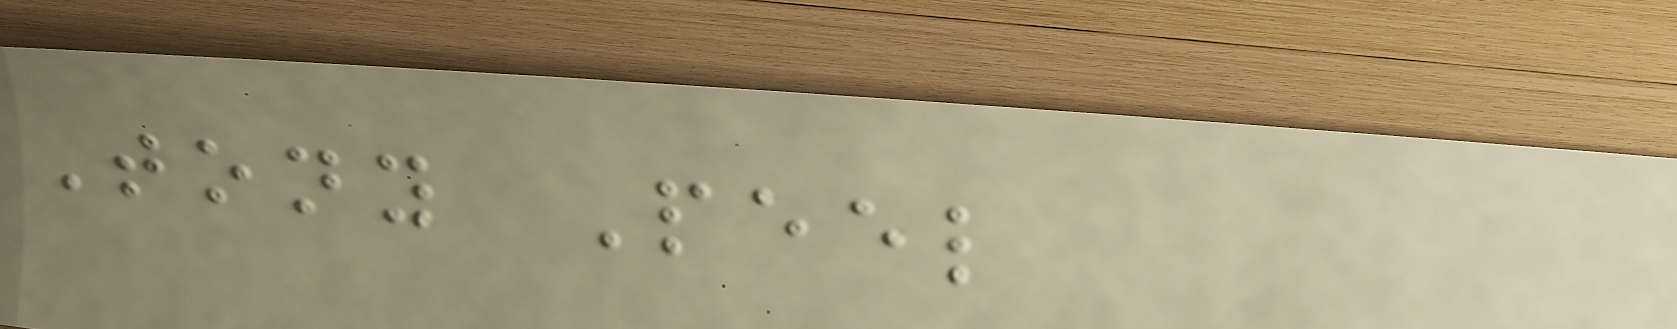Tony Peel
